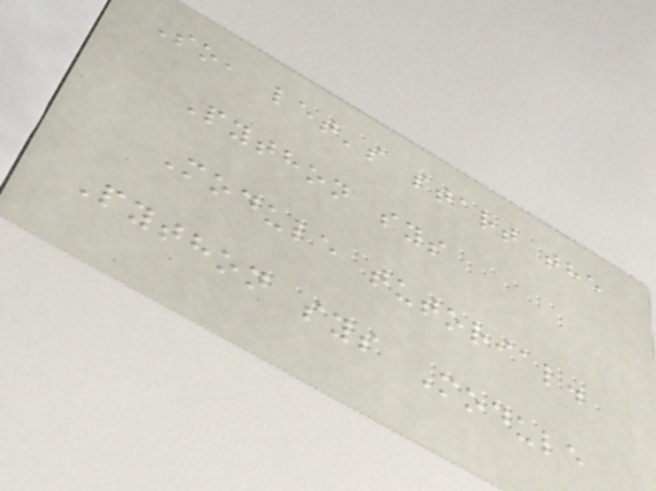So, let's start the
Python sys
Module tutorial.
Python sys Module
